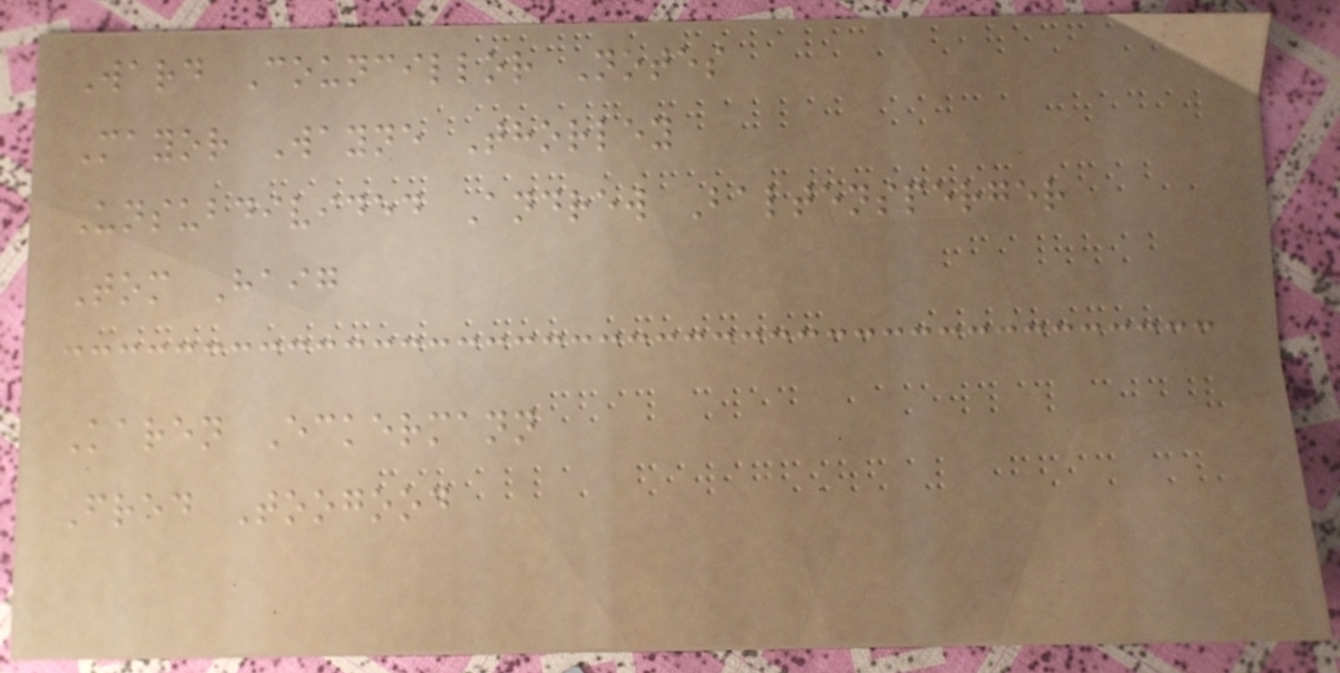Ward Councillor Notes
Mayor Wayne Thorley
Unsubdivided Andrew Baltensperger
Tom Haig
Karen Eckermann
Fred Toogood
